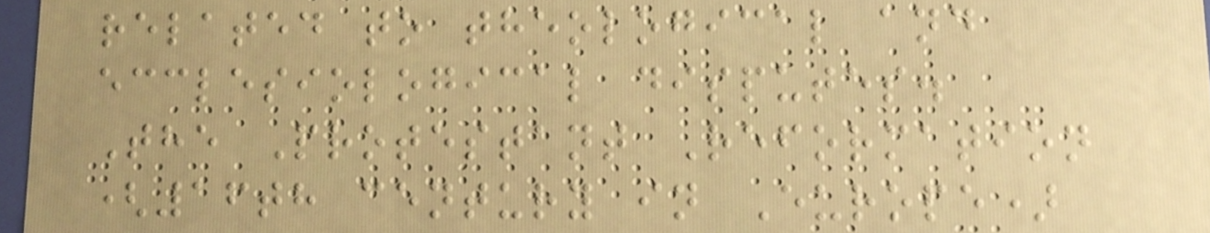related to theological and
ecclesiological disputes.
The Protestant Reformation
(16th century in Europe)
